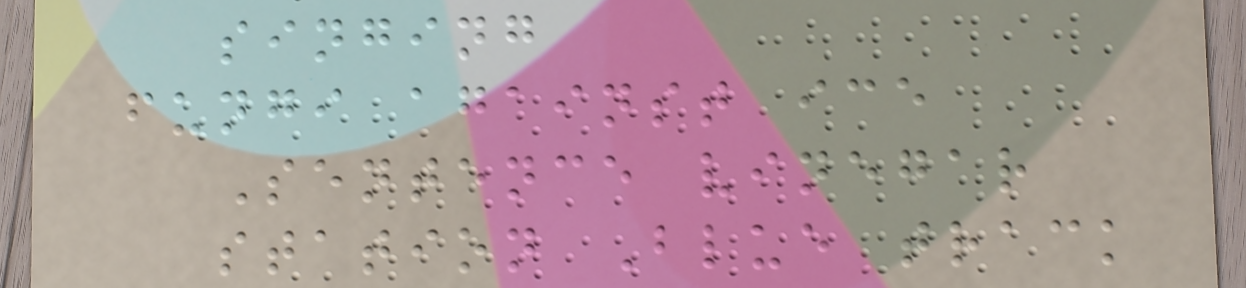singing
fungi against ice
Sentence vinegar
station Blue track
